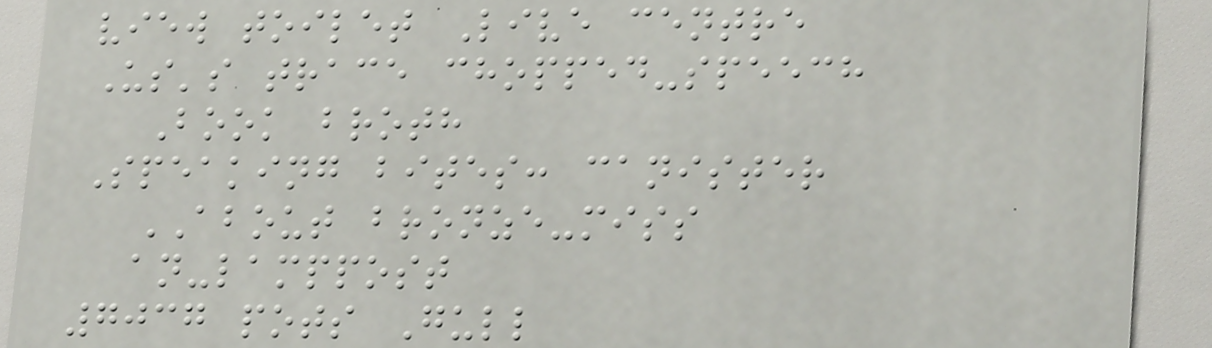view toilet Live centre
Us's trace chopped-speech
Book broth
Speaking bites: canister
ABOUT bronze-miss
an-lamppost
7037 pots Gull
